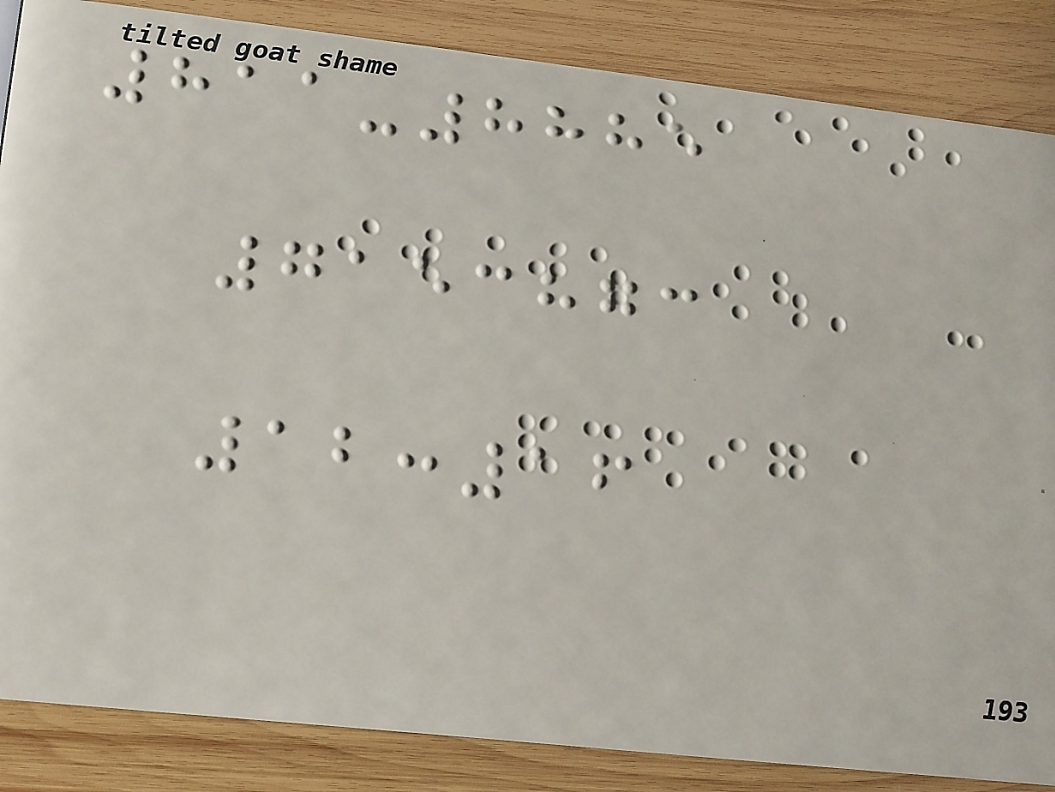811-8885
7153873
12:16
